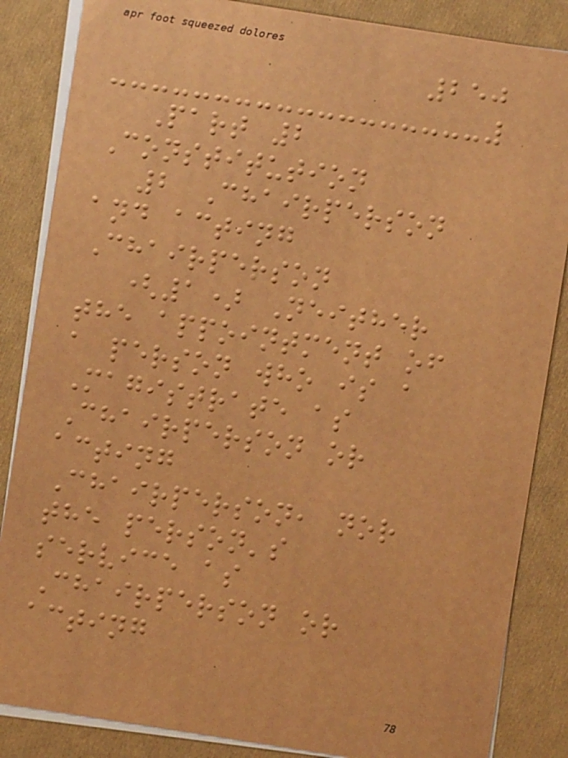250
Part 2
Constitution
2 Chairperson
and acting
Chairperson
(1) Neither
the appointment of
a person who is a
Magistrate as
Chairperson or
acting
Chairperson, nor
the person's
service as
Chairperson or
acting
